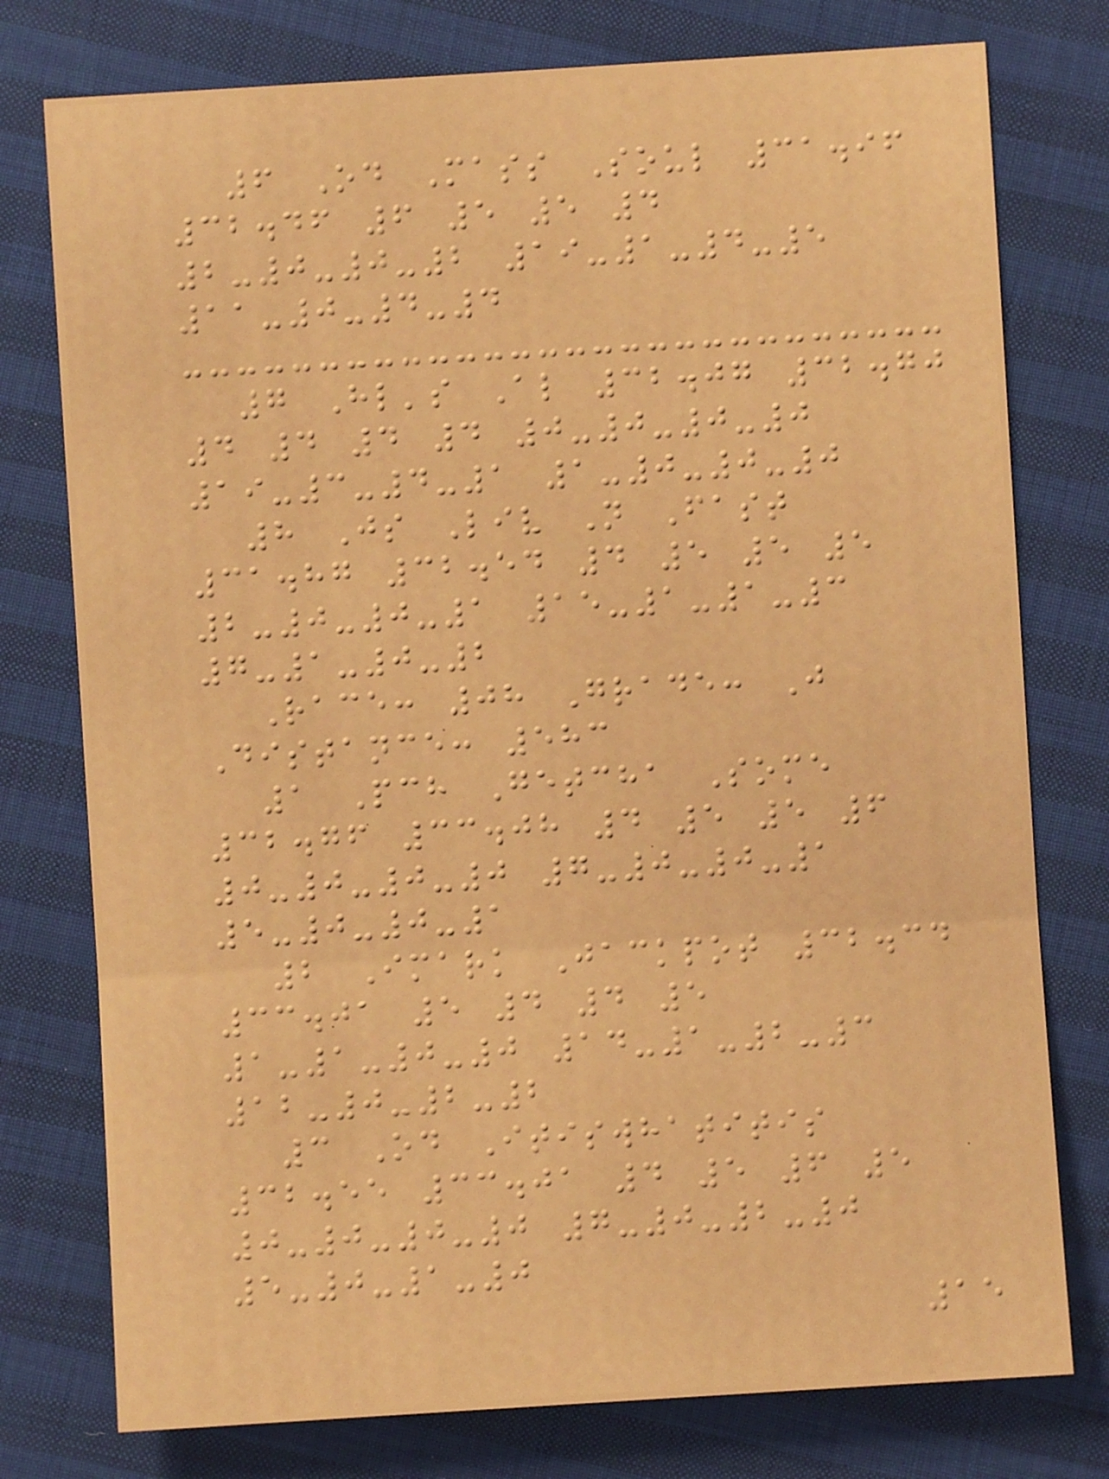6 Od Mass Soul 31.96
32.46 6 5 5 4
2-0-0-2 19-1-4-5
11-0-4-4
7 Hl's Al 32.07 32.70
4 4 4 4 0-0-0-0
19-3-4-1 1-0-0-0
8 Js Liv N Fast
31.87 32.54 4 5 5 5
2-0-0-1 15-1-1-3
7-1-0-2
Race: 08 Grade: J
Distance: 583
1 Pch Getcha Some
32.76 33.08 4 5 5 6
0-0-0-0 7-0-0-1
5-0-0-1
2 Imark Jackpot 32.34
33.01 5 4 4 5
1-1-0-0 14-1-2-3
12-0-2-2
3 Od Itiswhatitis
32.55 33.01 4 5 6 5
0-0-0-0 7-0-2-0
5-0-1-0
15
